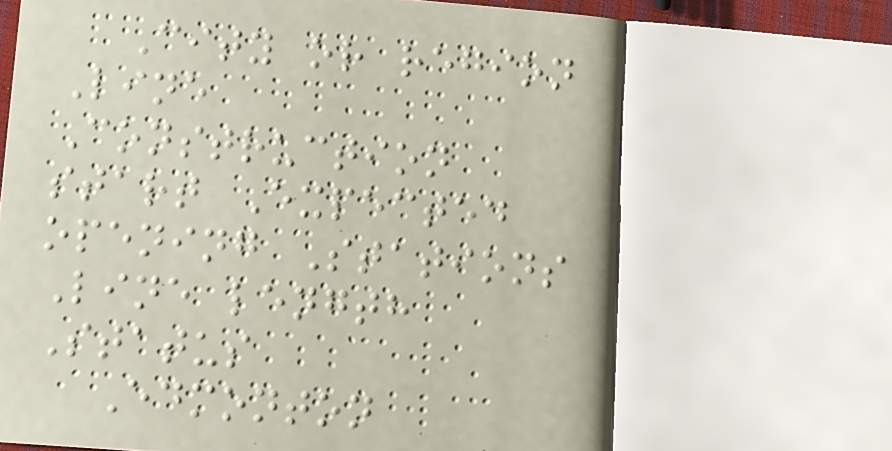City or region
Line
Construction
start Expected
opening Stations
Line length
Status
Edmonton
